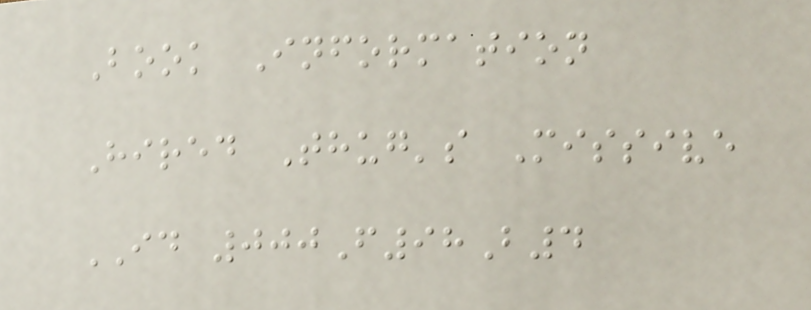Book Information
Hired Thug's Missive
ID 000F98B4
